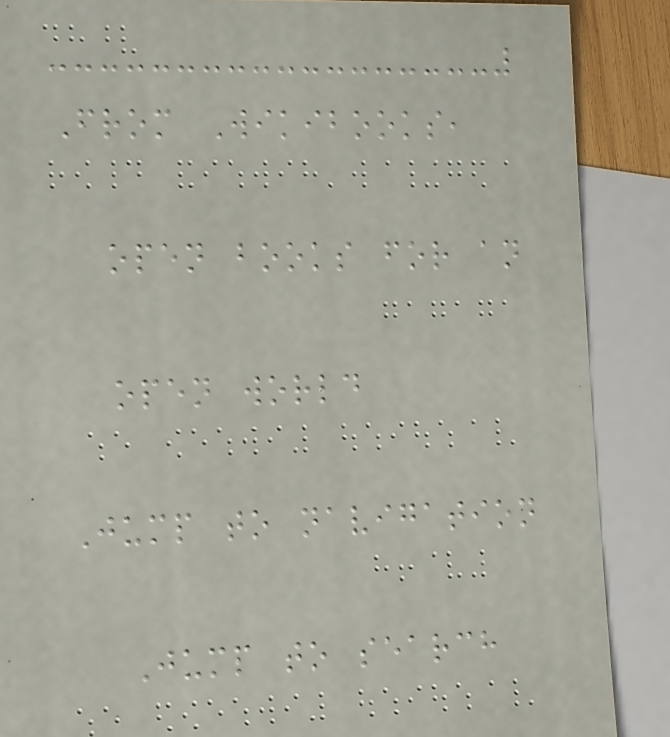From Wikibooks,
open books for an
open world
Jump to navigation
Jump to search
